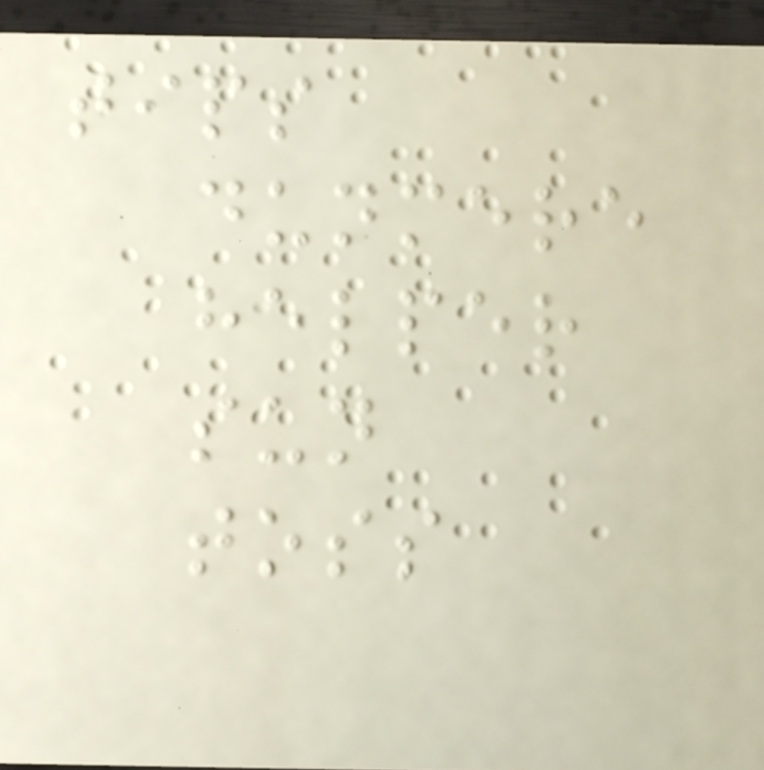tips
dunmere
helper
sun
toss
